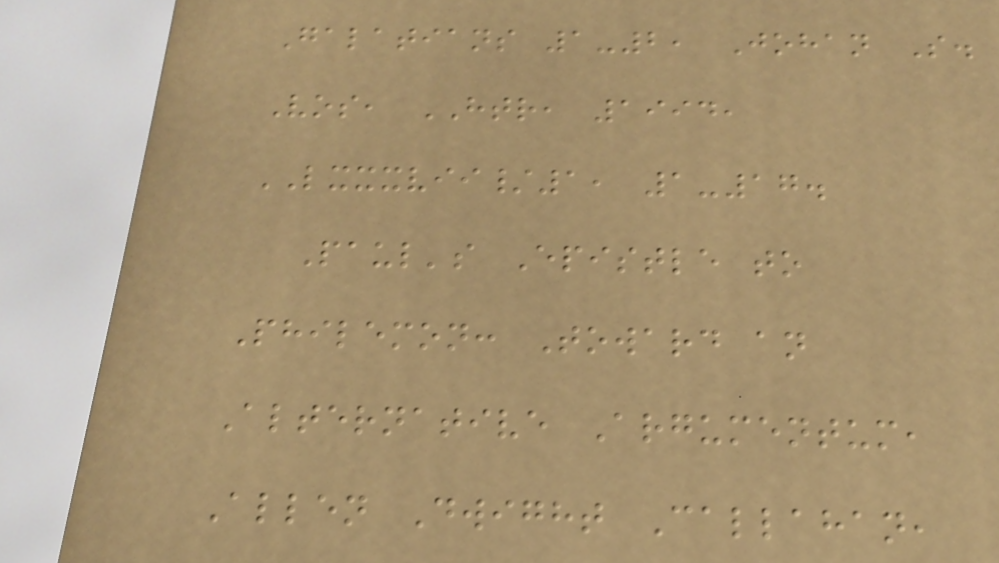Galatians 1-2, Johan S.
Vos, HTR, 1994,
LXXXVII/1, 1-17.
Paul's Epistle to
Philemon: Toward an
Alternative Argumentum,
Allen Dwight Callahan,
